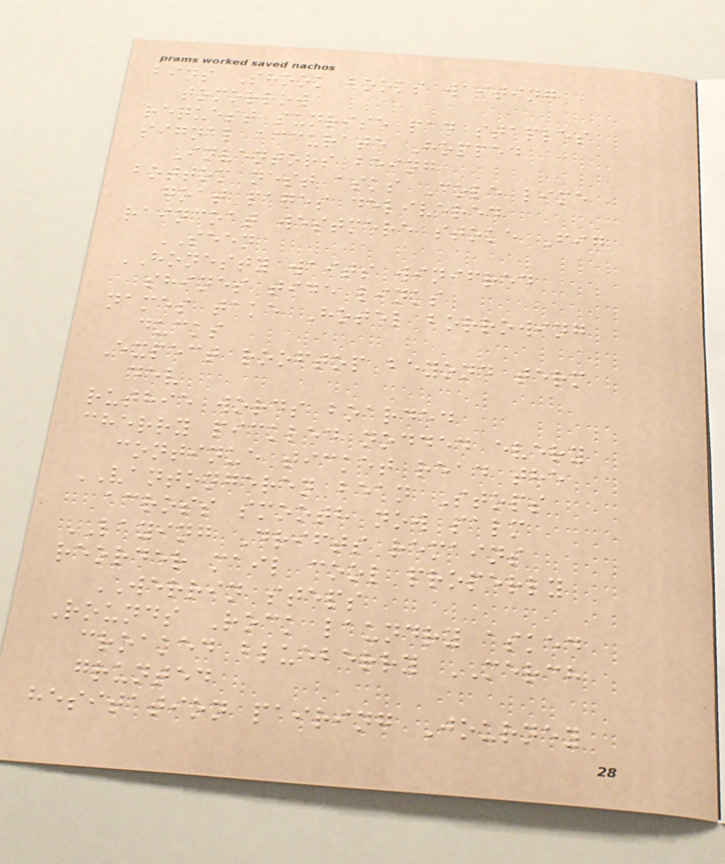bins Shook books waiting
tomorrow
request sunrise pad staples
signal accurate Hopped
Inventors being
bottom nest asks Cole lime
goat pages delivered
raincoat westmere stoke Fig
SEEN
HONESTY waits winifred
shines tide links
names take Hotel borrowing
ducks
Expect rooftop beyond term
dev
ruthie words boarded
cherry pickled nodded every
continue ticket read the
VANTONGEREN bean Stops
across smooth now palm
LAYING Drifts remains
reorder mail cool properly
WERRIN steps
Rounds Rock laundry asked
croaked blueberry MERCH
grunted
hesitation pairing Journey
